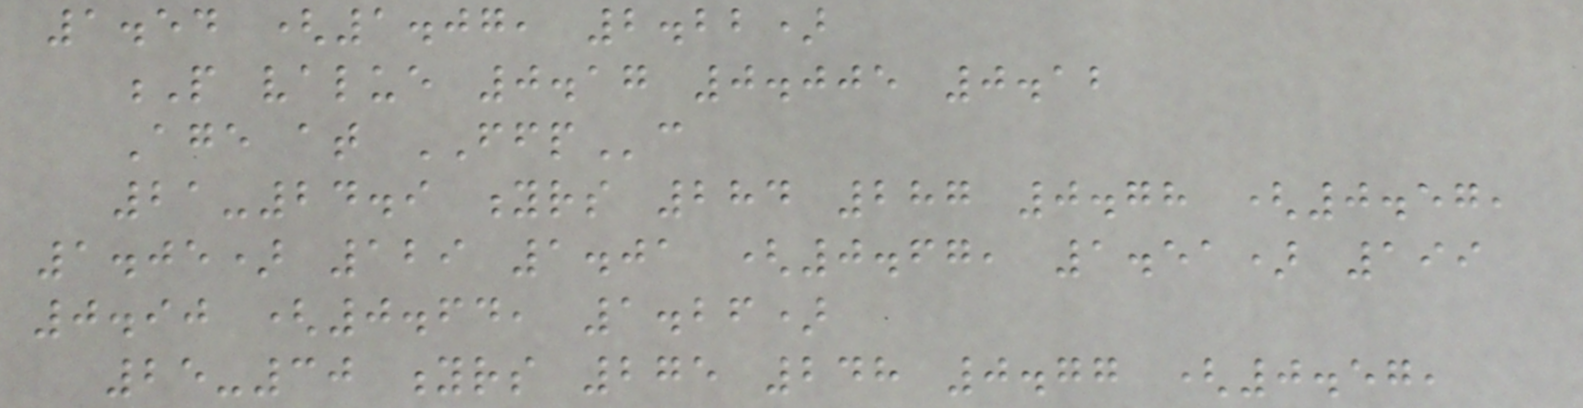1.54 (1.07, 2.22)
P value 0.17 0.005 0.12
Age at FFPc
21-24.9 yrs 284 287 0.78 (0.57,
1.05) 129 1.01 (0.67, 1.51) 199
0.90 (0.64, 1.26)
25-30 yrs 275 248 0.77 (0.57,
